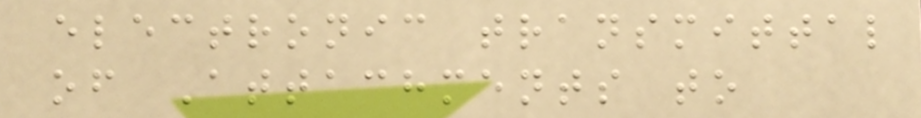electronic transmittal
of Attachments to
